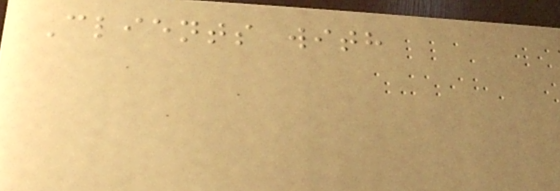Clients with
